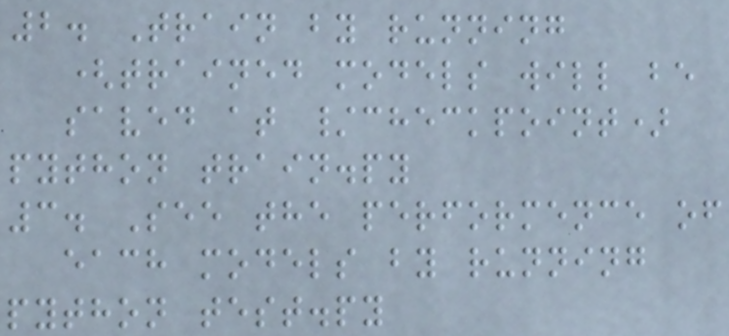2. Train by running
(trained models will be
saved at /checkpoint)
python train.py
3. See the performence of
each models by running
python test.py
